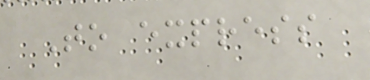To express
